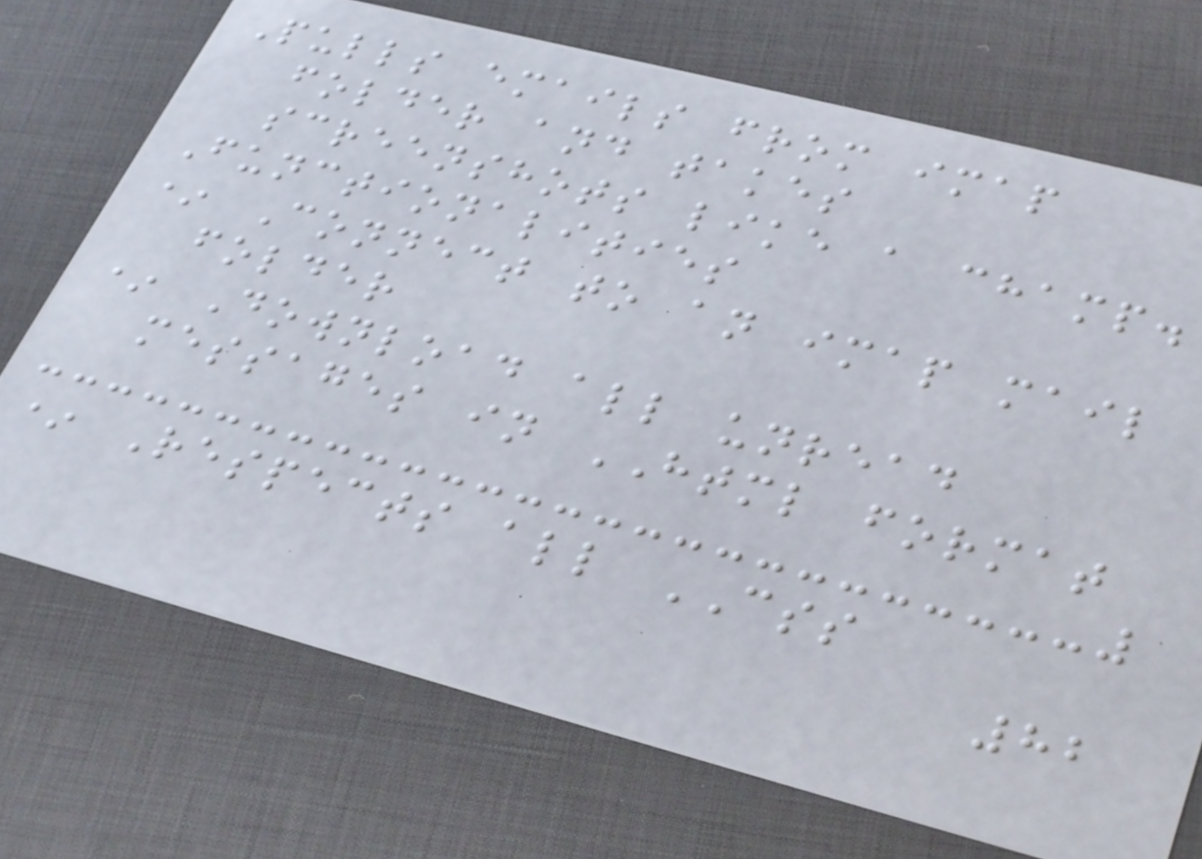Pulls emails from imap
folder and takes
screenshots like a champ.
Functionalities
* Connect to an imap mail
folder
* Download all unread
messages in HTML format
* Respects all CSS
82
